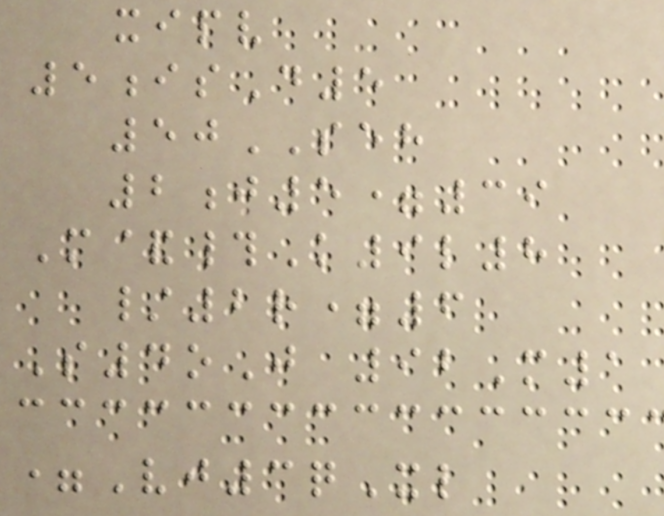xipv
5isD5
50SEH
2j5=39
M&#K9l8
/2r=6
S4oJ 92M1
=Vj3qXl
